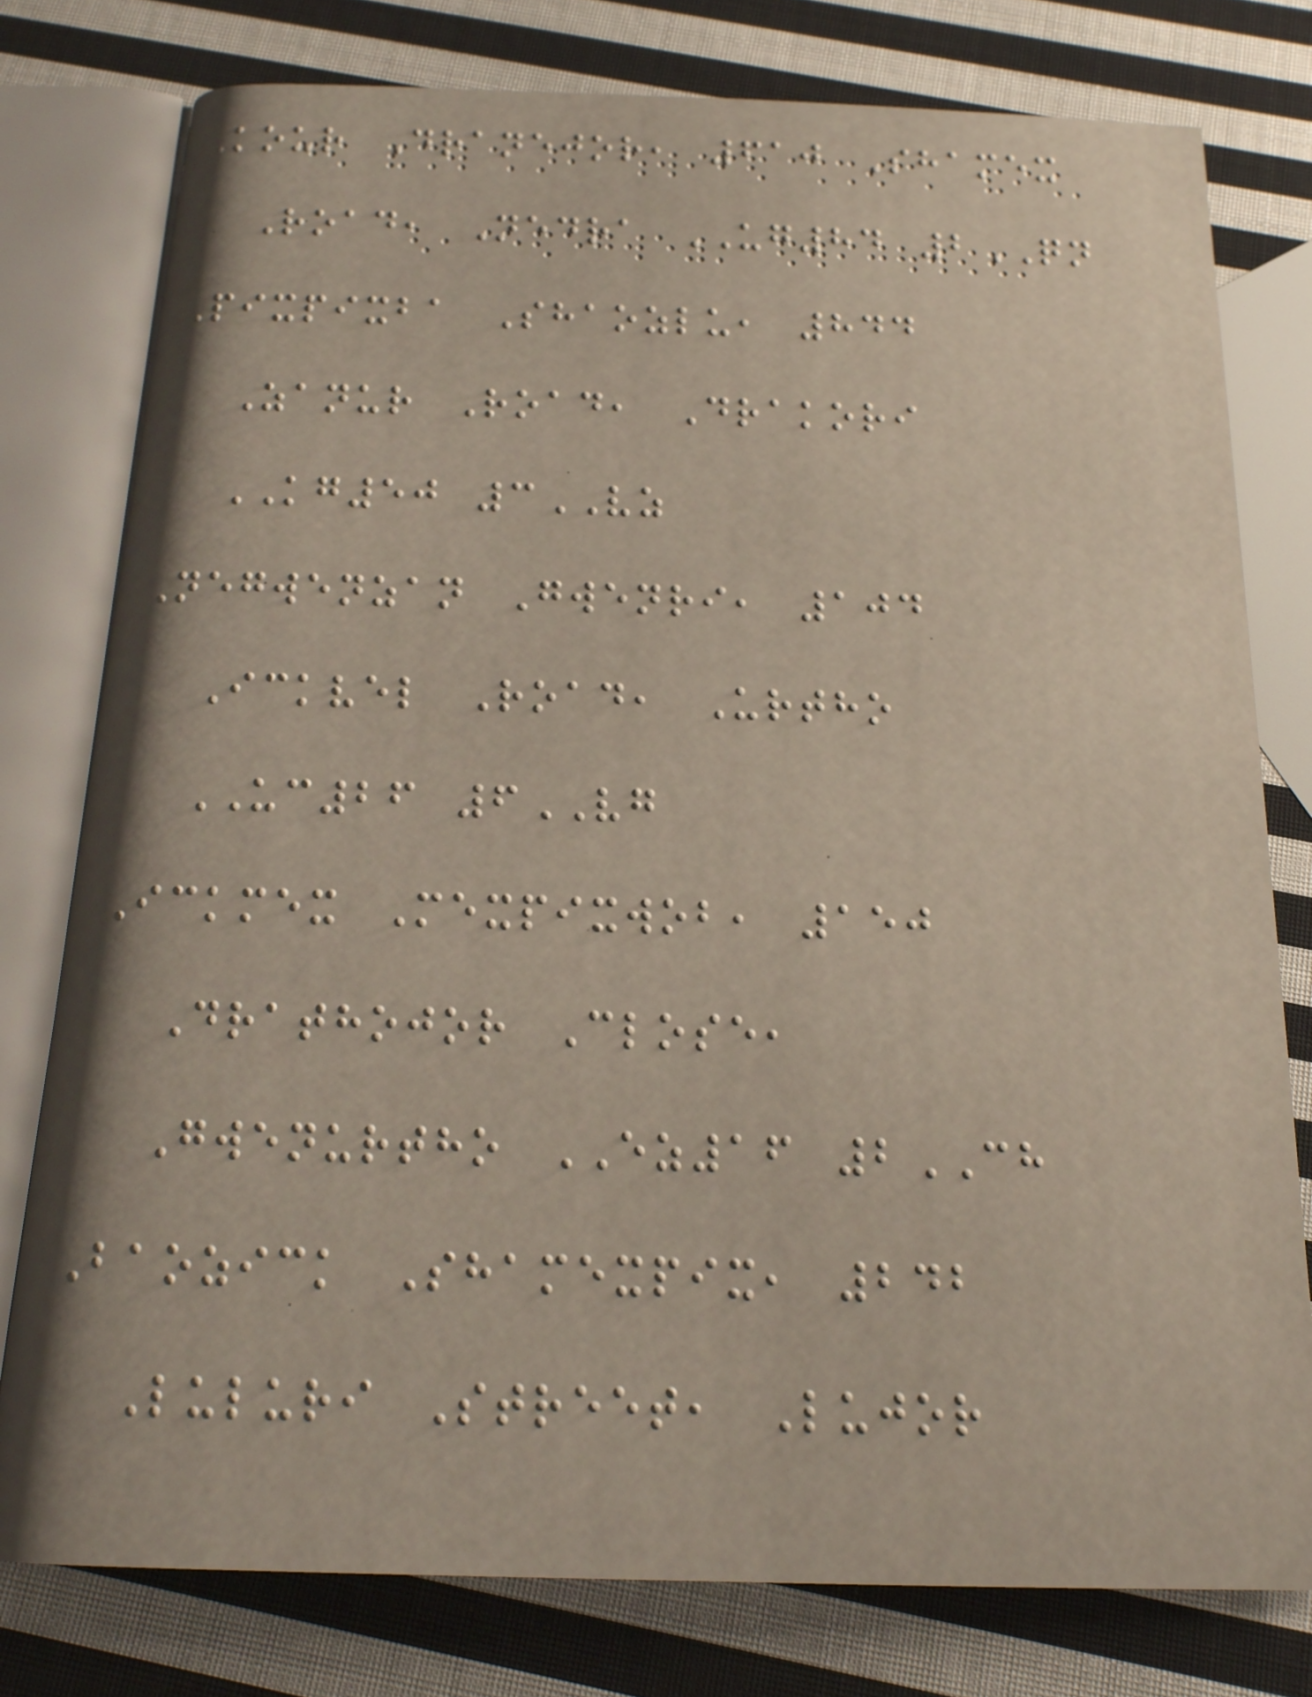Kour Dranejor, 610 Shamex
Road, Nedra UG84 2QN
Pixpixba Shaozlu, 844
Zanur Road, Drakori
KG50 3VZ
Negwenzan Gwenri, 104
Ickvel Road, Urtho
UC26 6VG
Ickmex Mexpixwob, 150
Drathojor Close,
Gwenurtho EZ16 2CH
Baozick Shamexpix, 242
Luluri Street, Lujor
